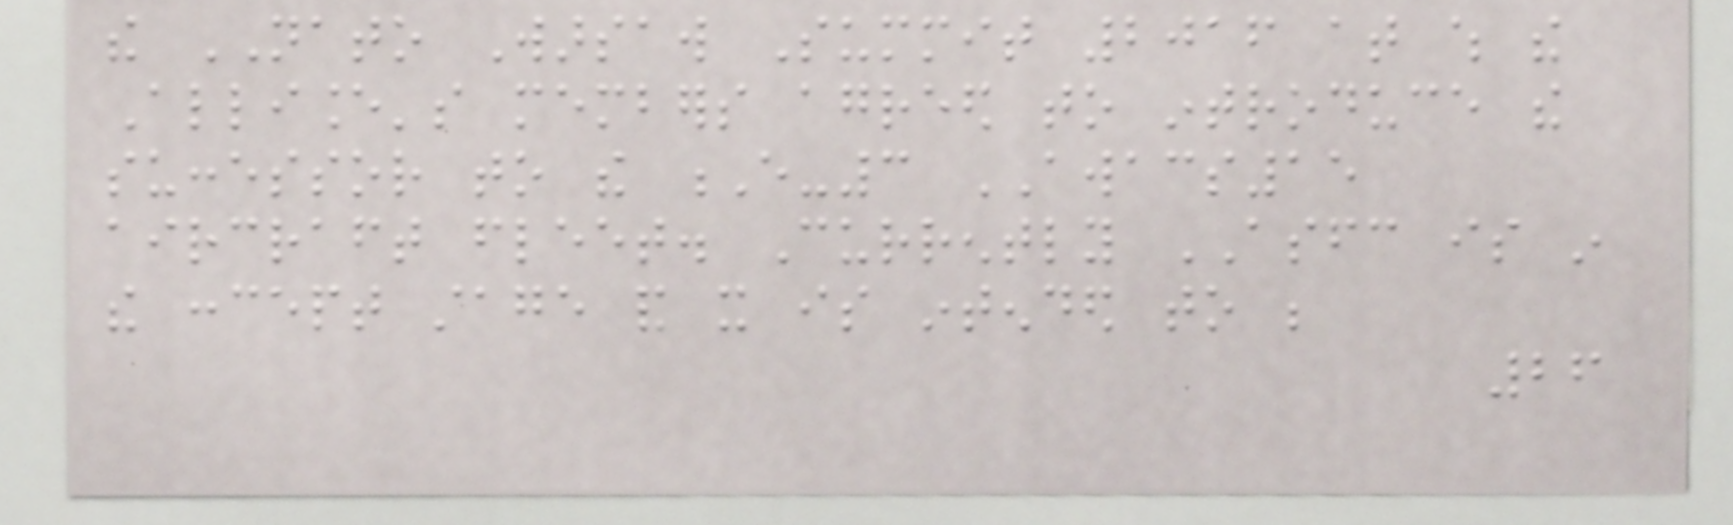the NATO Warsaw Summit 2016 at which the
Alliance's members agreed to introduce the
successor to the E-3 AWACS15
aircraft fleet. Currently ASFC is in
the concept stage and it is intended to be
26
